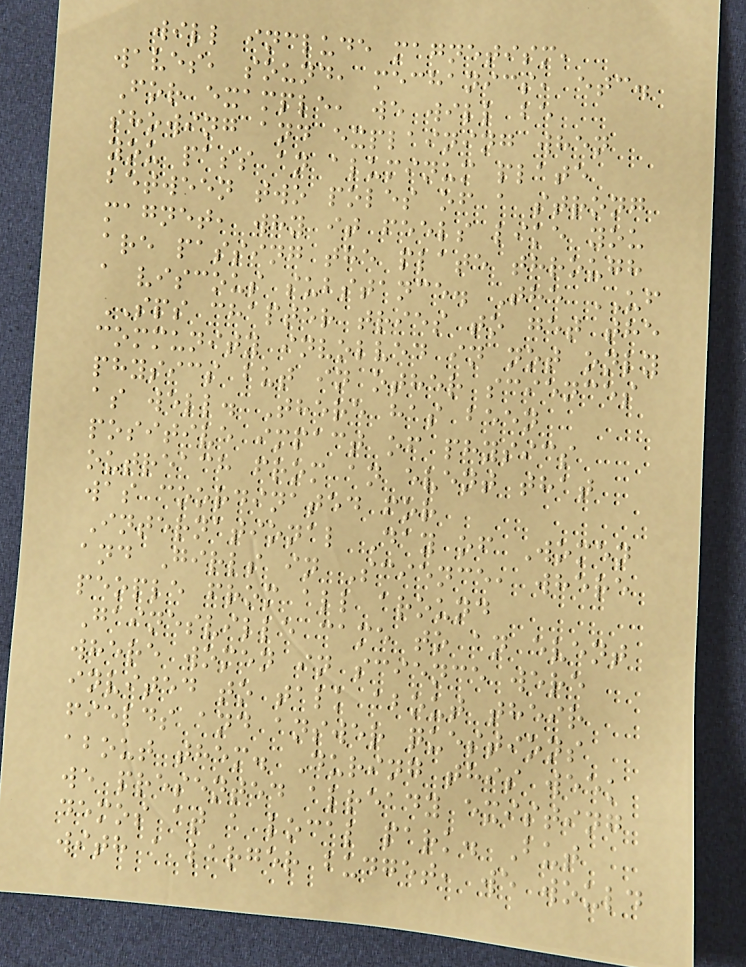will include magnetism,
waves, sound, mechanics, etc.
For example, we will be
showing and explaining when
you pass an aluminum plate
between two poles of a strong
magnet, why it feels like you
are passing the plate through
a viscous substance. The UF
SPS chapter tries to get the
community involved in not only
physics but in other sciences
as well. There has been
positive impact of physics
outreach from an event that
was coordinated for
International Day of Women
and Girls in Science, where
people from all around
Gainesville came to an event
where women in science were
invited to talk about their
fields and answer questions
about them. During this week
we presented already existing
demos at a local park. But
with a larger budget, we would
